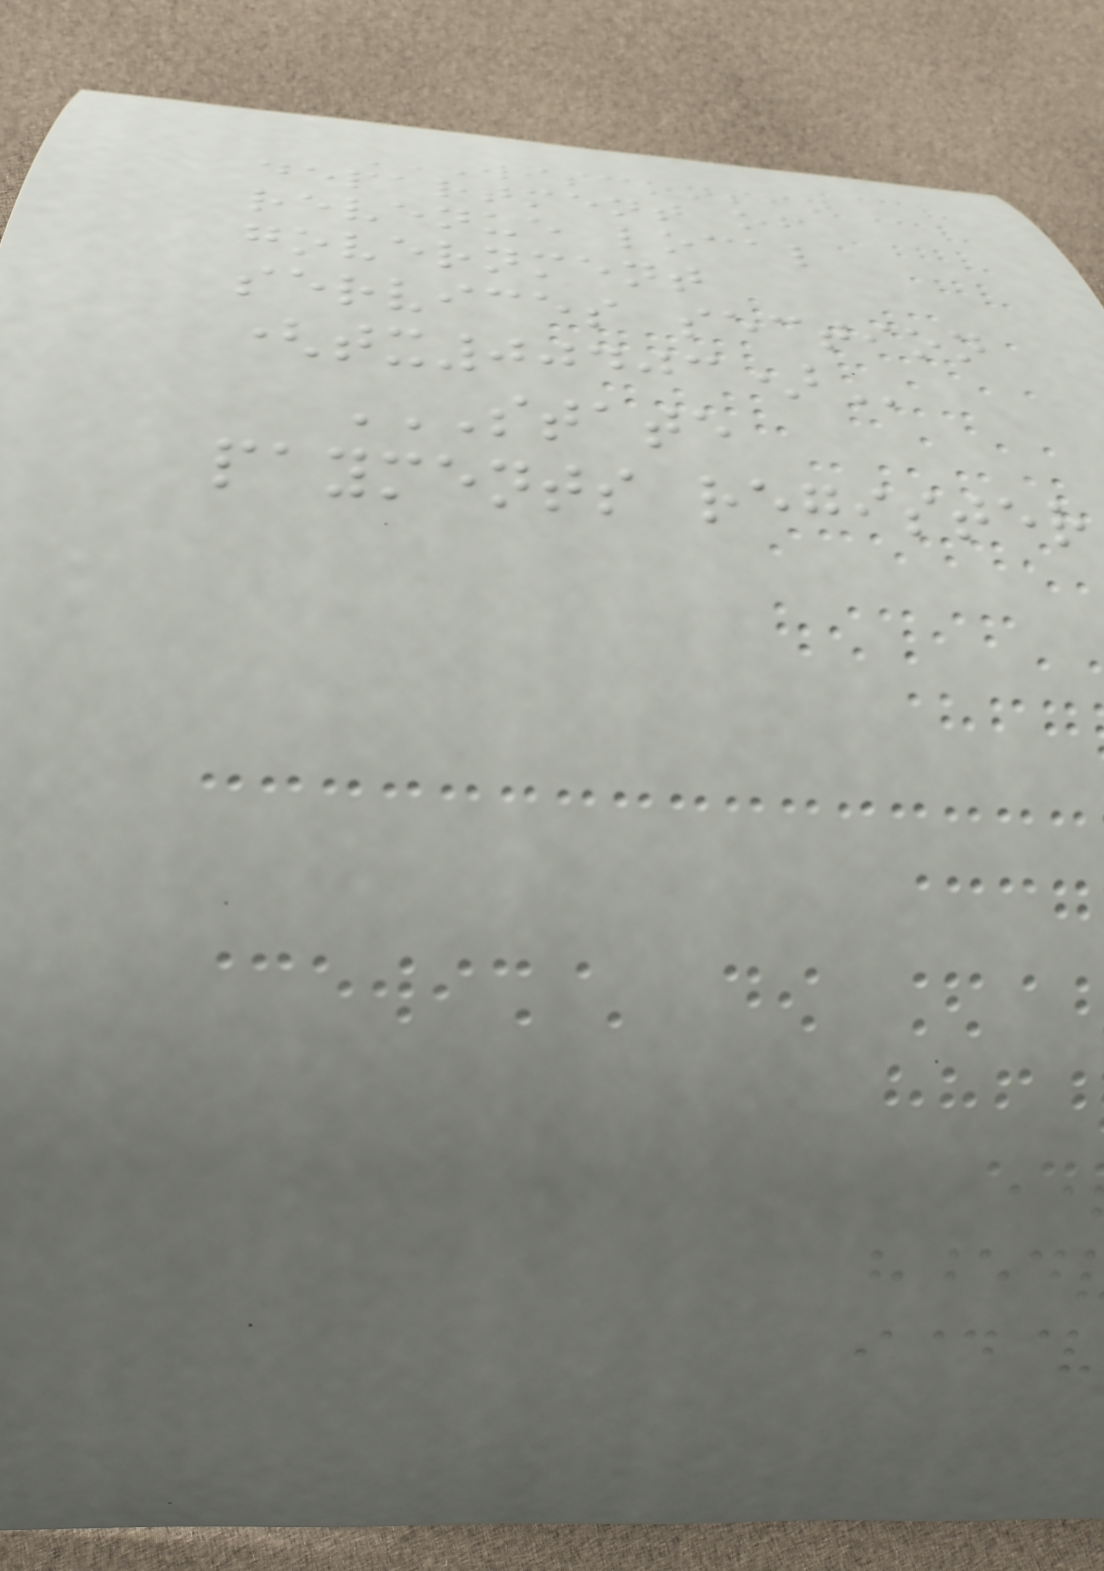WISCONSIN
DEPARTMENT OF
REVENUE LOCAL
GOVERNMENT
SERVICES SECTION
(TX00403)
STATE
PAYMENTS REGISTER
